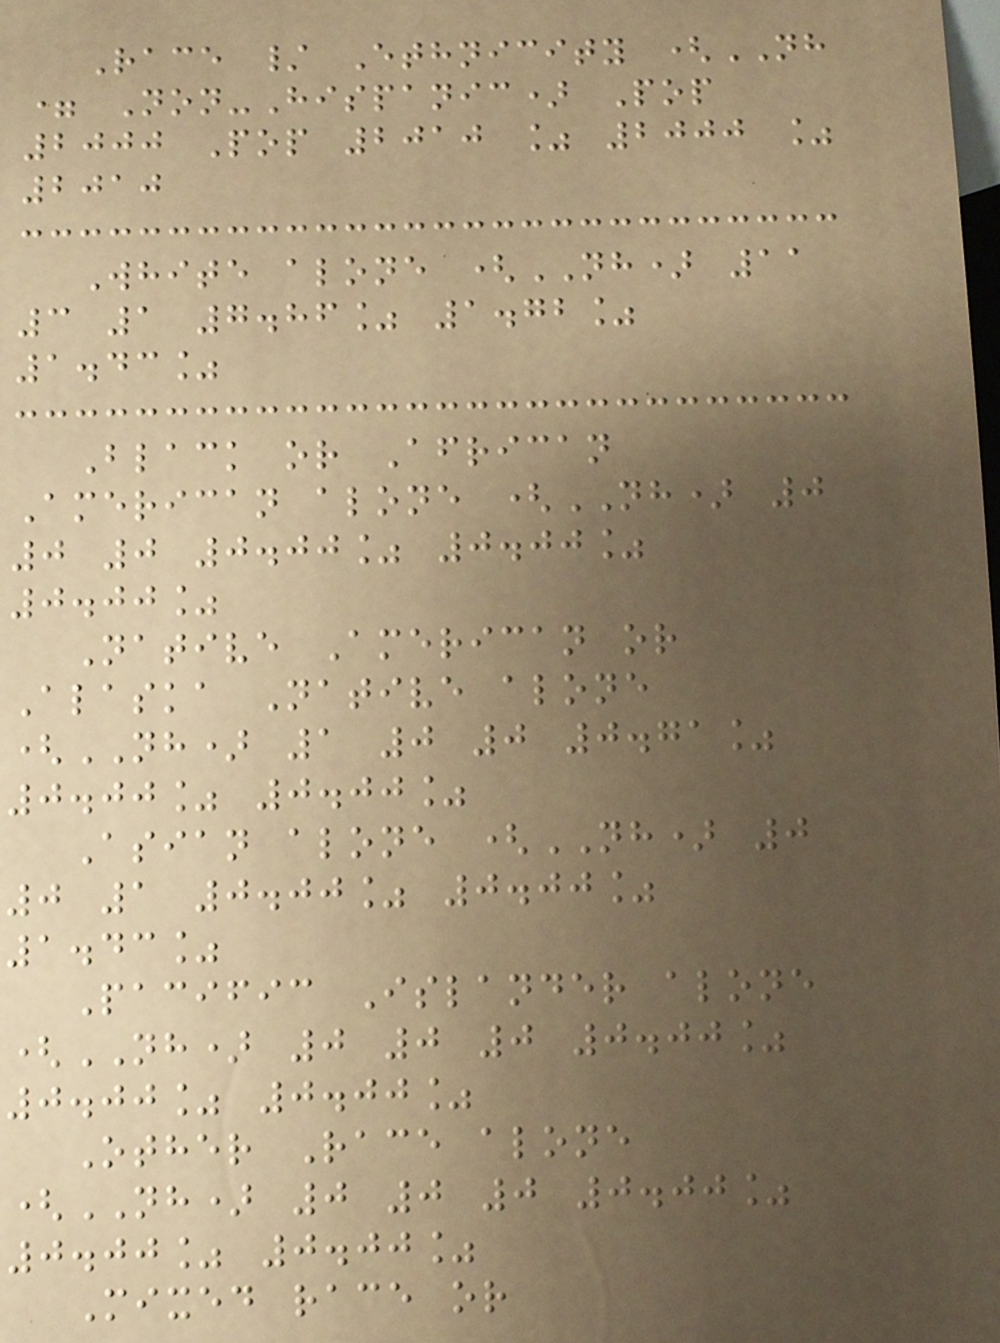Race / Ethnicity (NH
= Non-Hispanic) Pop
2000 Pop 2010 % 2000 %
2010
White alone (NH) 11
3 1 7.86% 1.72%
1.43%
Black or African
American alone (NH) 0
0 0 0.00% 0.00%
0.00%
Native American or
Alaska Native alone
(NH) 1 0 0 0.71%
0.00% 0.00%
Asian alone (NH) 0
0 1 0.00% 0.00%
1.43%
Pacific Islander alone
(NH) 0 0 0 0.00%
0.00% 0.00%
Other Race alone
(NH) 0 0 0 0.00%
0.00% 0.00%
Mixed race or
